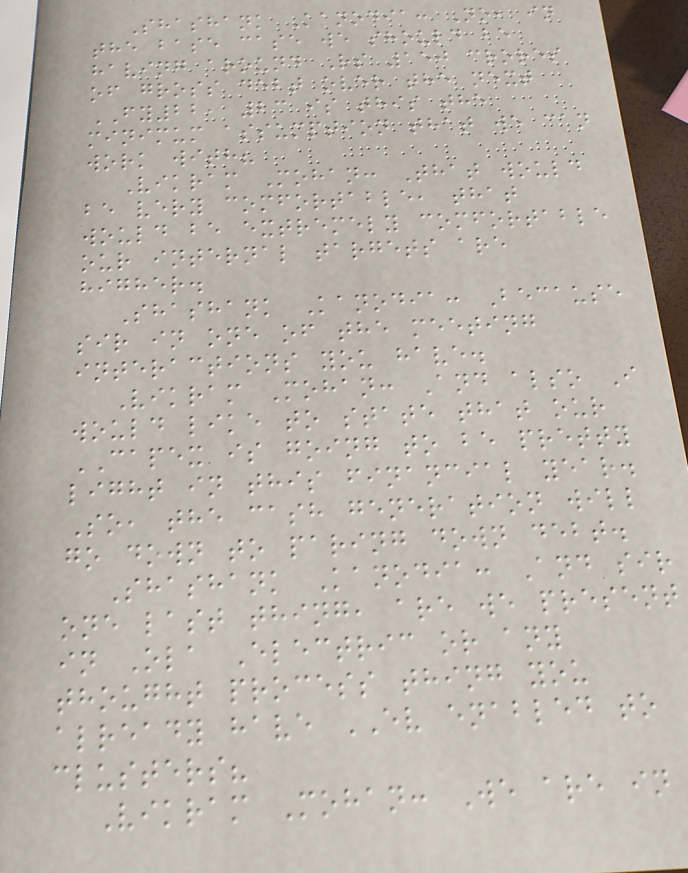Shashank Kanodia: No, in
the base case we should be
having around Rs 150 crores
of gross debt over the next
FY22, 23 is this the
minimum assumption that we can
work with?
Vikram Mohan: That would
be very comfortable, that
would be extremely comfortable
our internal targets are
higher.
Shashank Kanodia: Because
sir in one of the meeting
interactions you have.
Vikram Mohan: And also I
would like to state that our
CAPEX is going to be pretty
light in this financial year.
So, the cash generation will
go down to paring down debt.
Shashank Kanodia: And sir
one last thing, are we present
in Ola Electric or any
thought process thing you
already have EV enabled to
clusters?
Vikram Mohan: We are in
